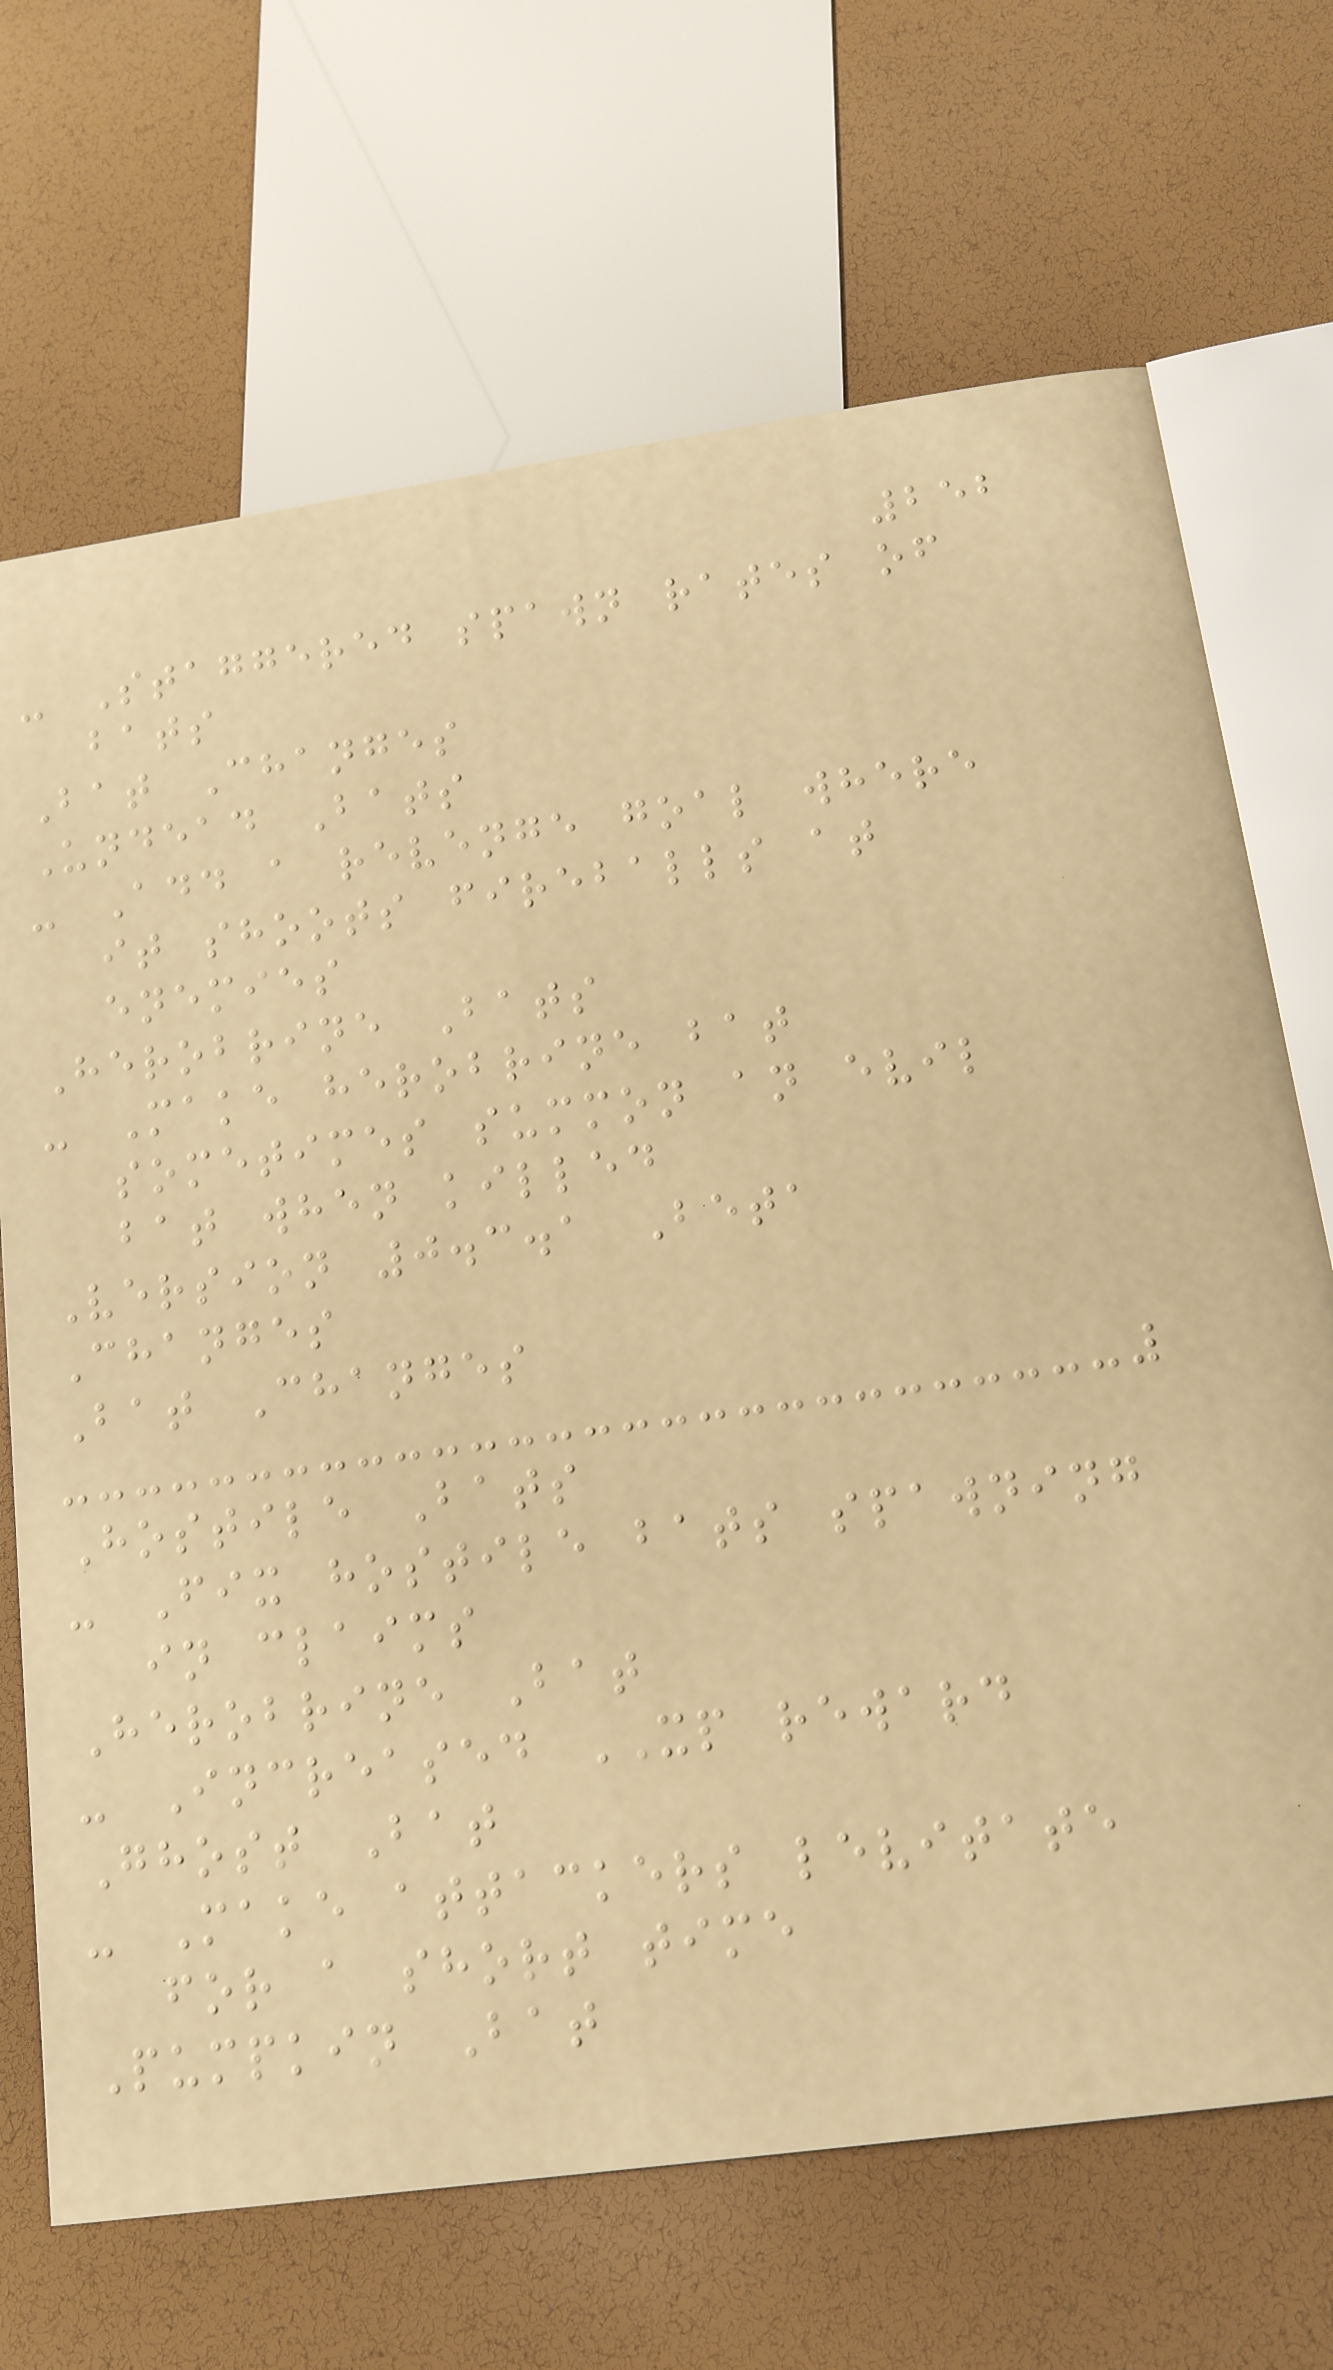252
- Staggered spawn rates of
bats
Bat Changes
Undead Bats
- Add a revenge goal where
it shoots fireballs at
enemies
Herobrine Bats
- Make herobrine bat
sometimes summon an evil
bat when killed
Version 0.3.1 Beta
Changes
Bat Changes
Hostile Bats
- Fix hostile bats spawning
in claims
Herobrine Bat
- Increased XP reward
Ghost Bat
- Make attackers levitate
for a short time
Pumpkin Bat
